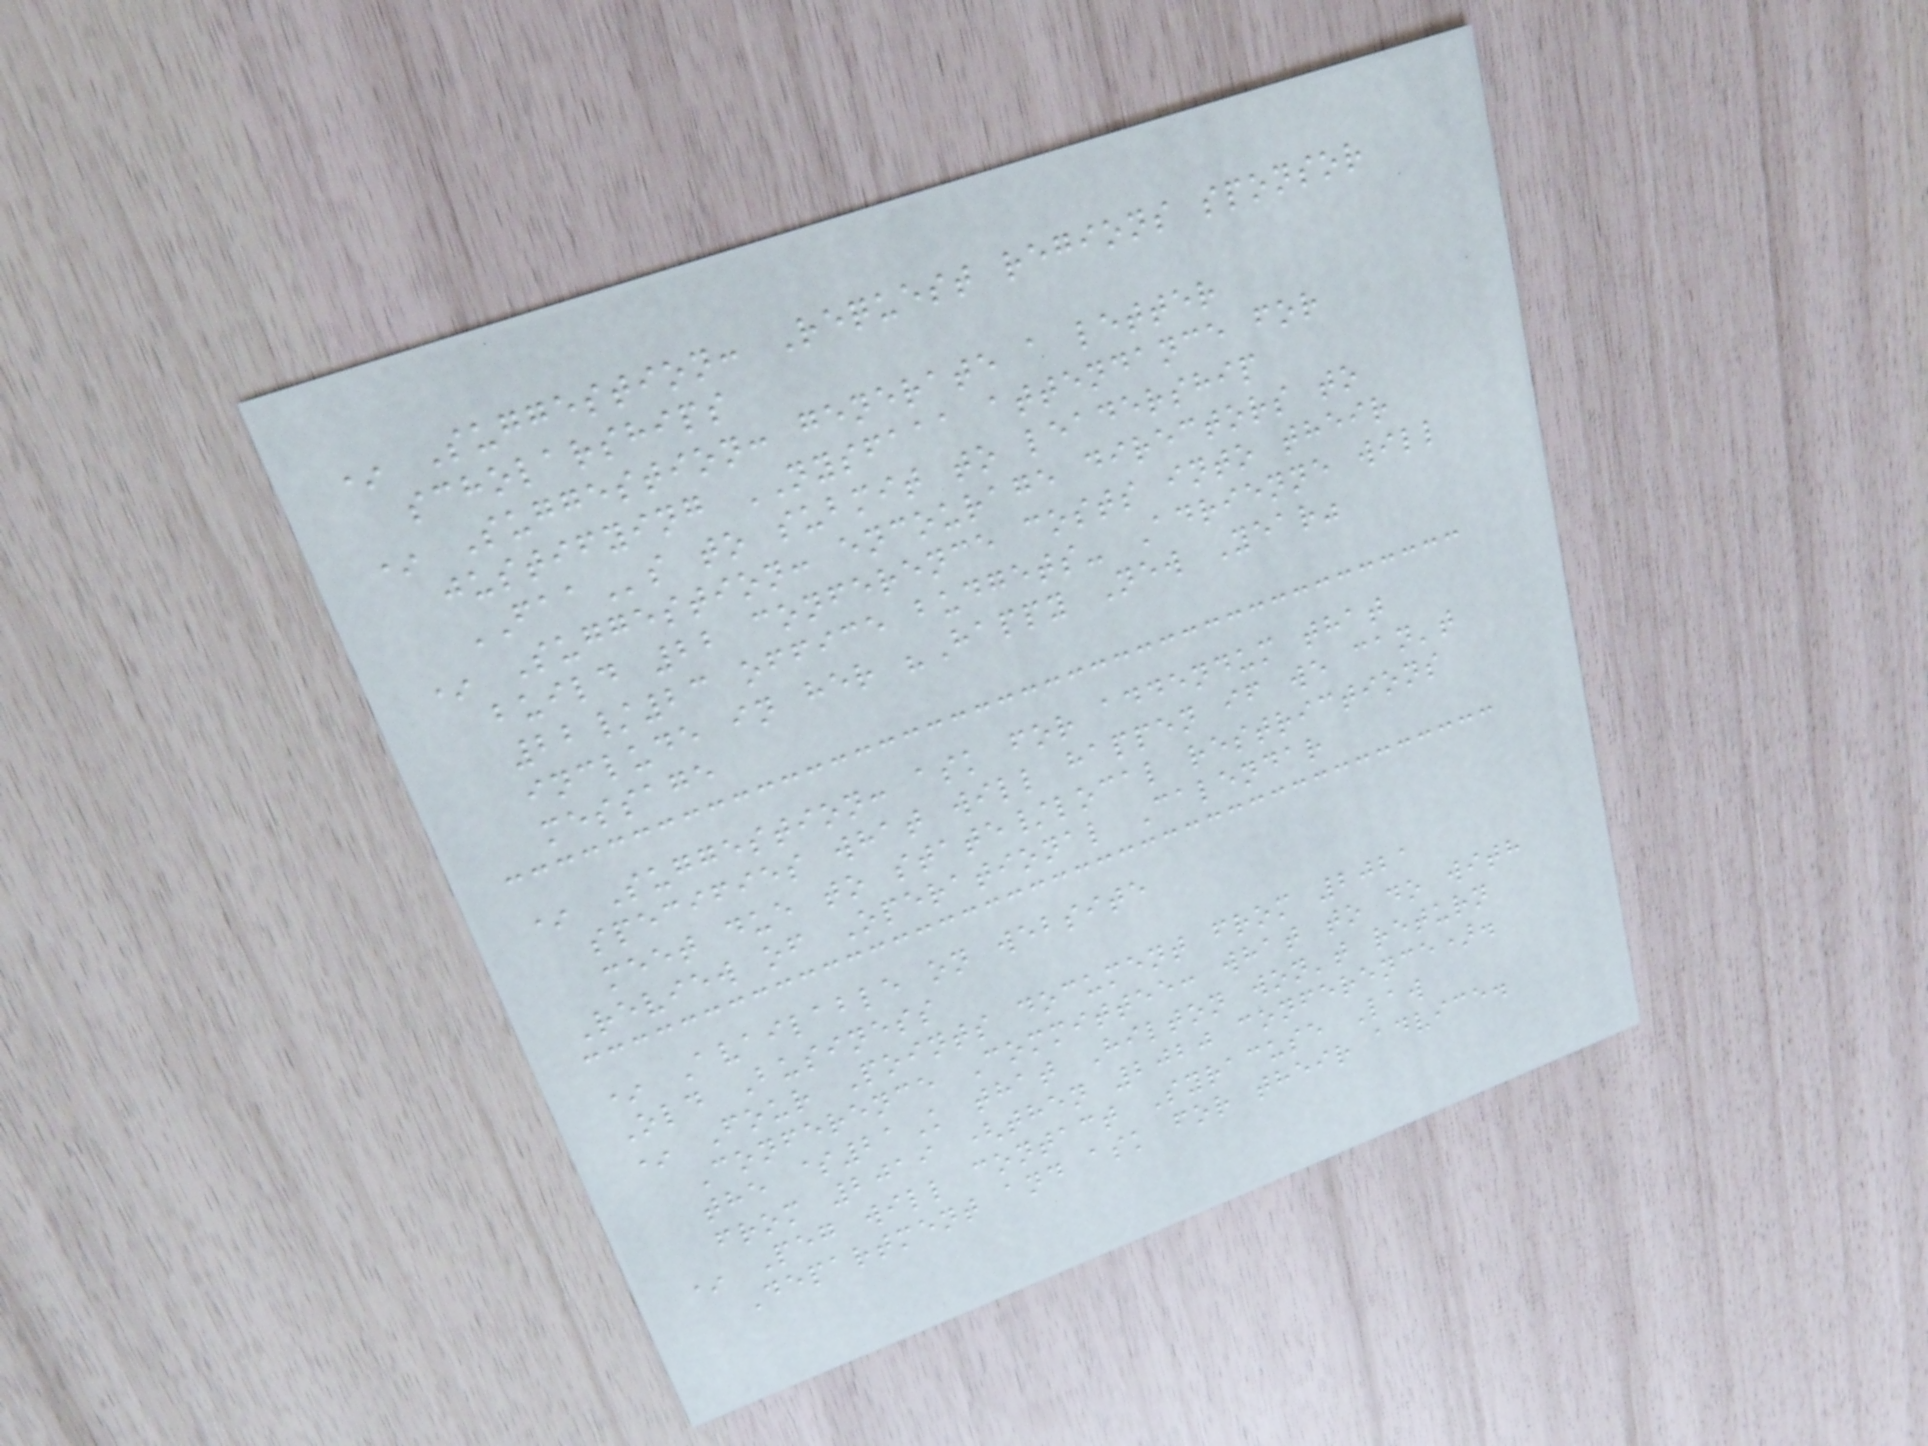* Suggestion: Request regions sponsor
scholarships
* Suggestion: generate a letter
justifying NYSFAAA attendance for
FAAs to submit to leadership
* Suggestion: encourage directors to
build 22 conference costs into their
22/23 office budgets- Adrienne will
include in her "Happy New Year"
message
* Suggestion: ask for addendum that
specifies what will happen if we can't
meet due to state/local restrictions
Review of Operational Calendar
* Available on website
Old Business
* Four Points document from 2021
Conference Committee: what to do with
the $21K that Hilton won't return
from 2019 (then 2020 conference).
* Peg will contact Syracuse Law
Department and ask for their advice.
